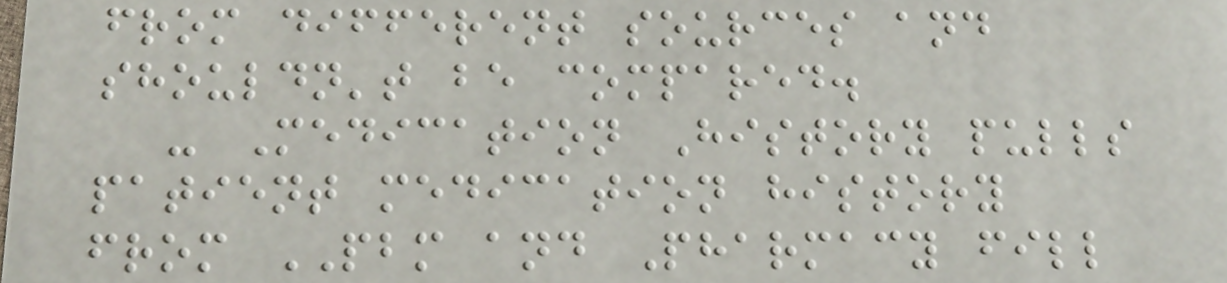from different sources and
shouldn't be compared.
- Medication History pulls
patient medication history
from PBM and Pharmacy fill
